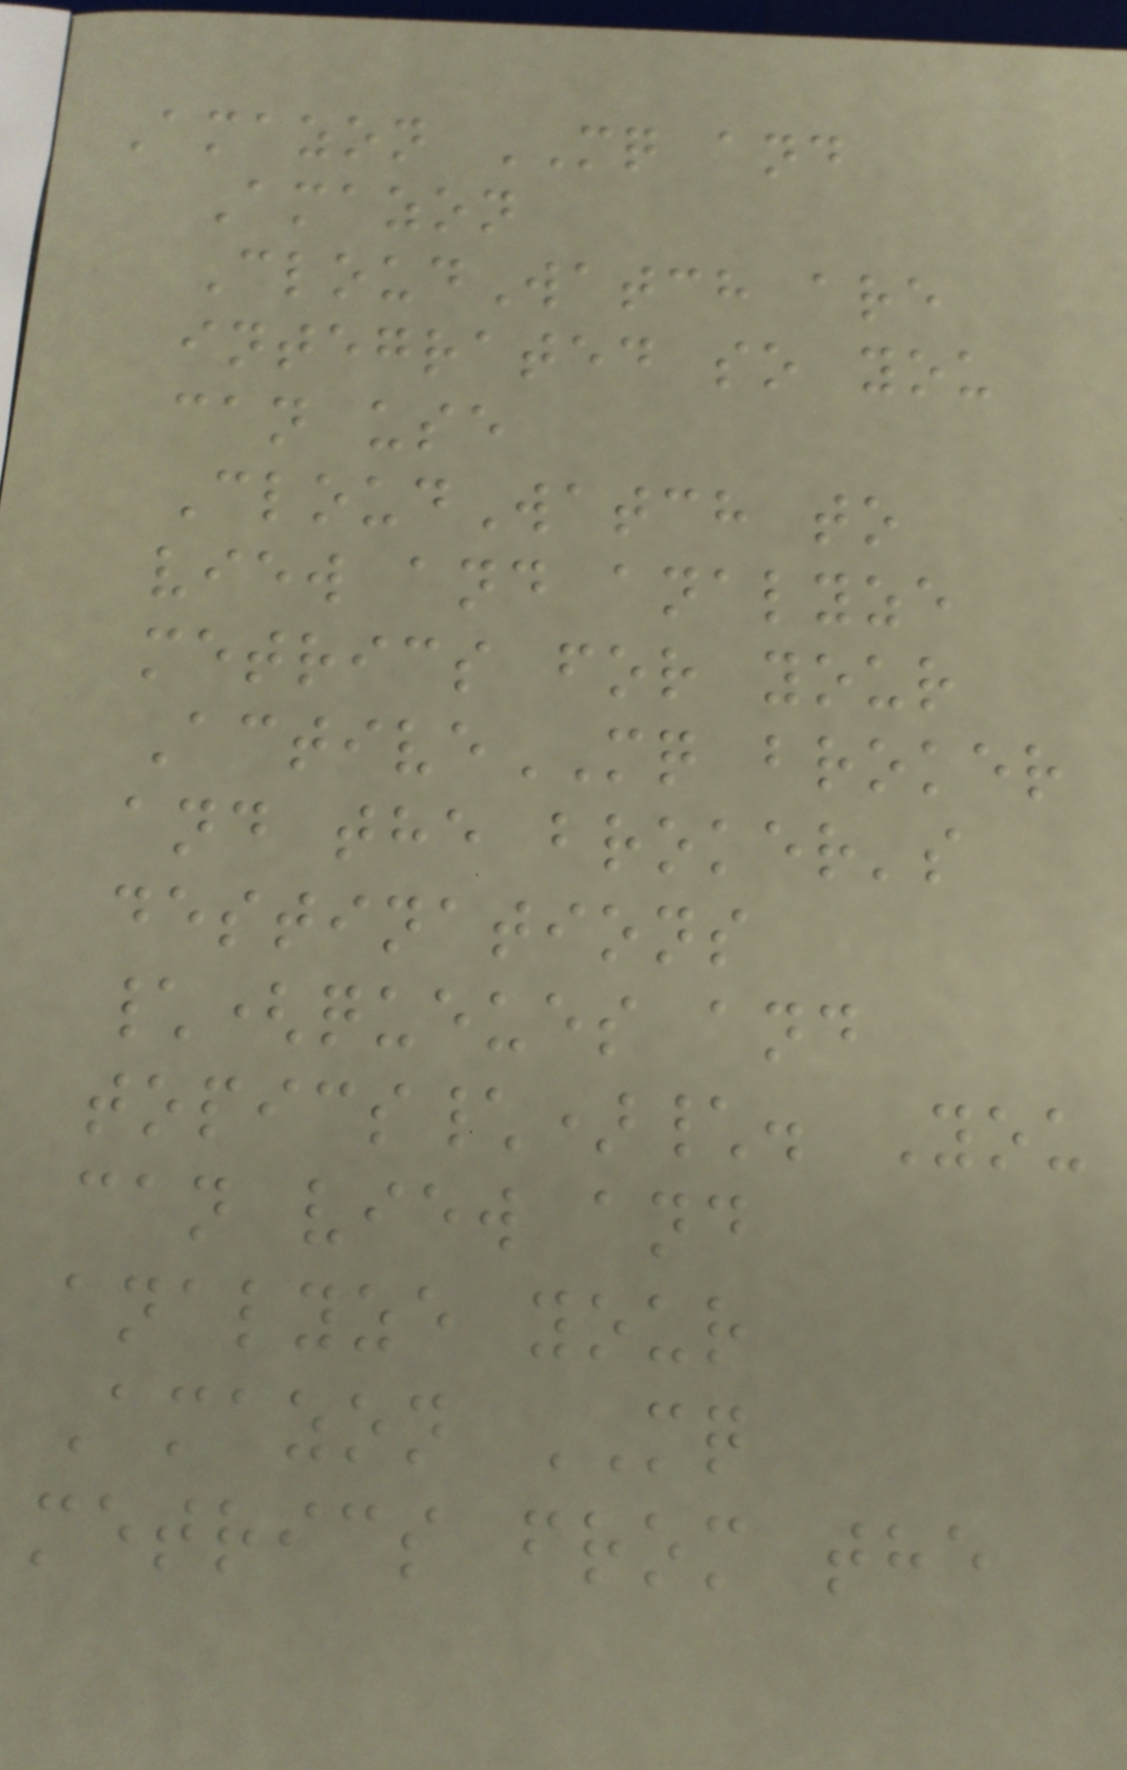Amazon MQ and
Amazon
CloudWatch are
integrated so you
can use
CloudWatch to
view and analyze
metrics for your
ActiveMQ broker
and the broker's
destinations
\(queues and
topics\)\. You
can view and
analyze your
Amazon MQ
metrics from the
